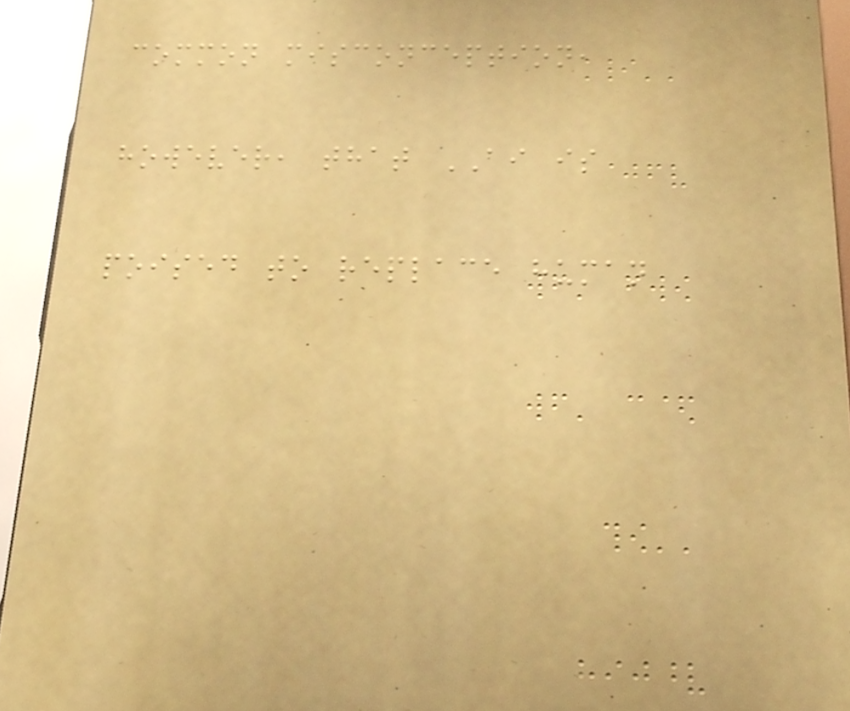common misconception,
however, that AI is
poised to replace human
